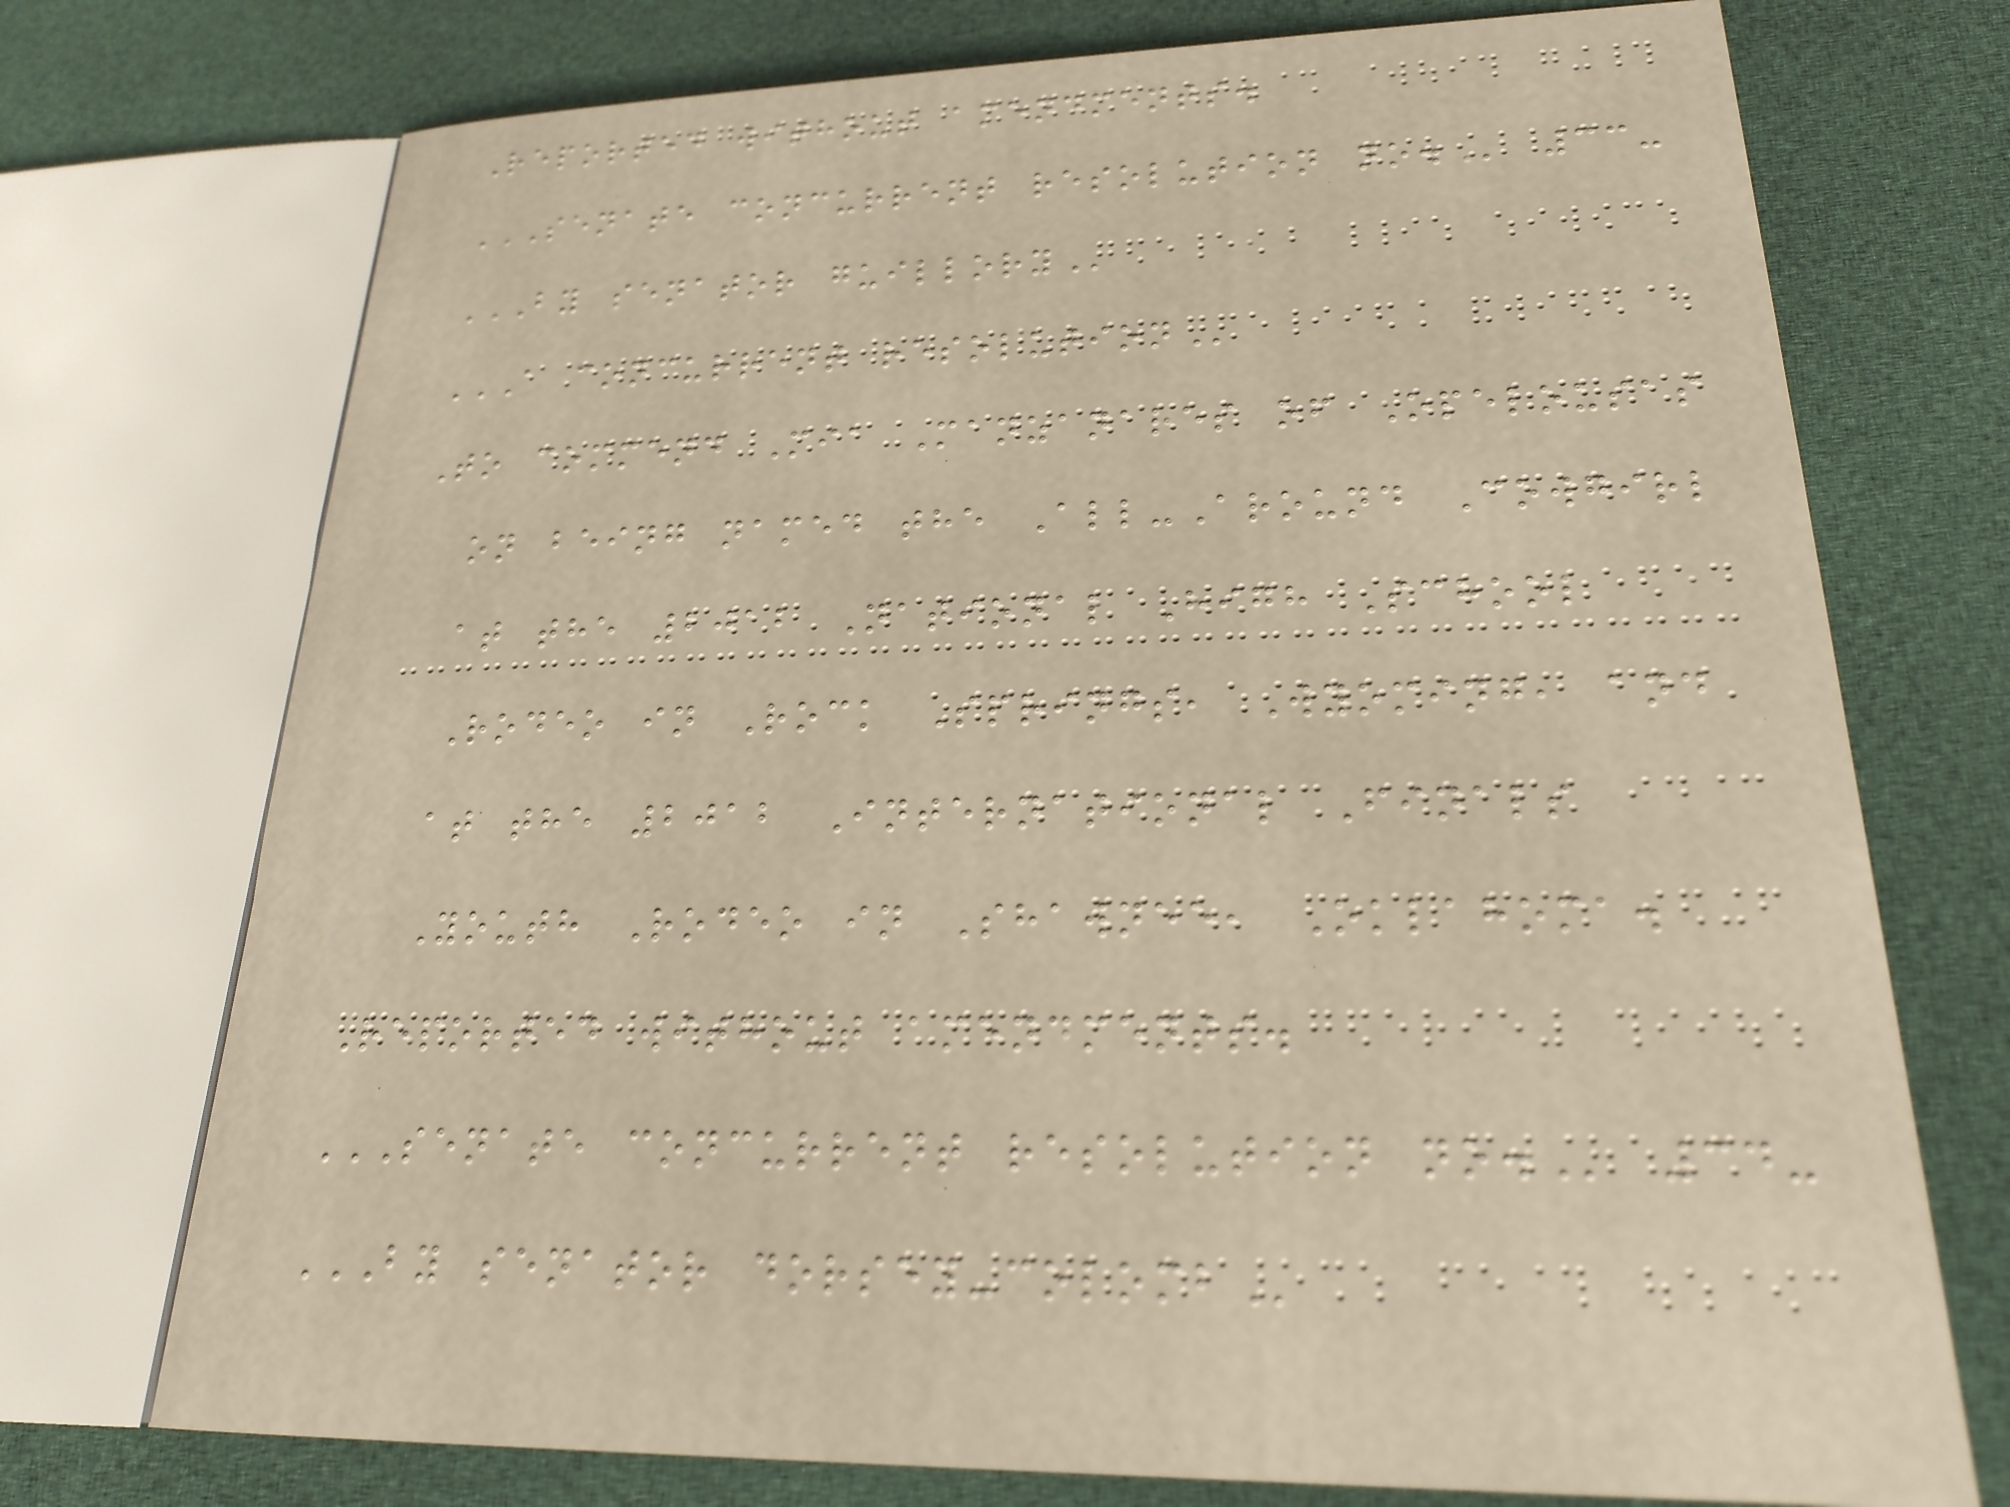Reported without amendments.
SENATE CONCURRENT RESOLUTION NO. 33-
BY SENATOR GUILLORY
A CONCURRENT RESOLUTION
To commend Mia Manzanares of Opelousas
on being named the All-Around Cowgirl
at the 2012 National High School
Rodeo in Rock Springs, Wyoming, and
at the 2012 International Finals
Youth Rodeo in Shawnee, Oklahoma.
Reported without amendments.
SENATE CONCURRENT RESOLUTION NO. 34-
BY SENATOR DORSEY-COLOMB
